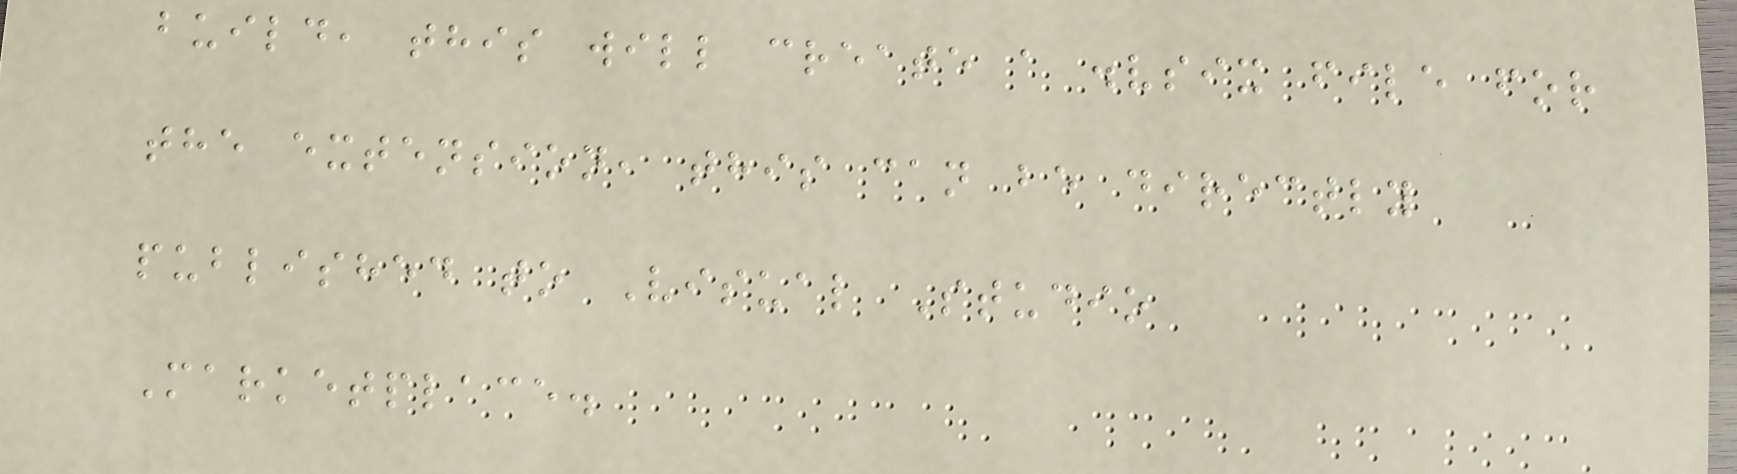build, this will create a .vsix file for
the extension, this can be directly
published to Visual Studio
Marketplace.
